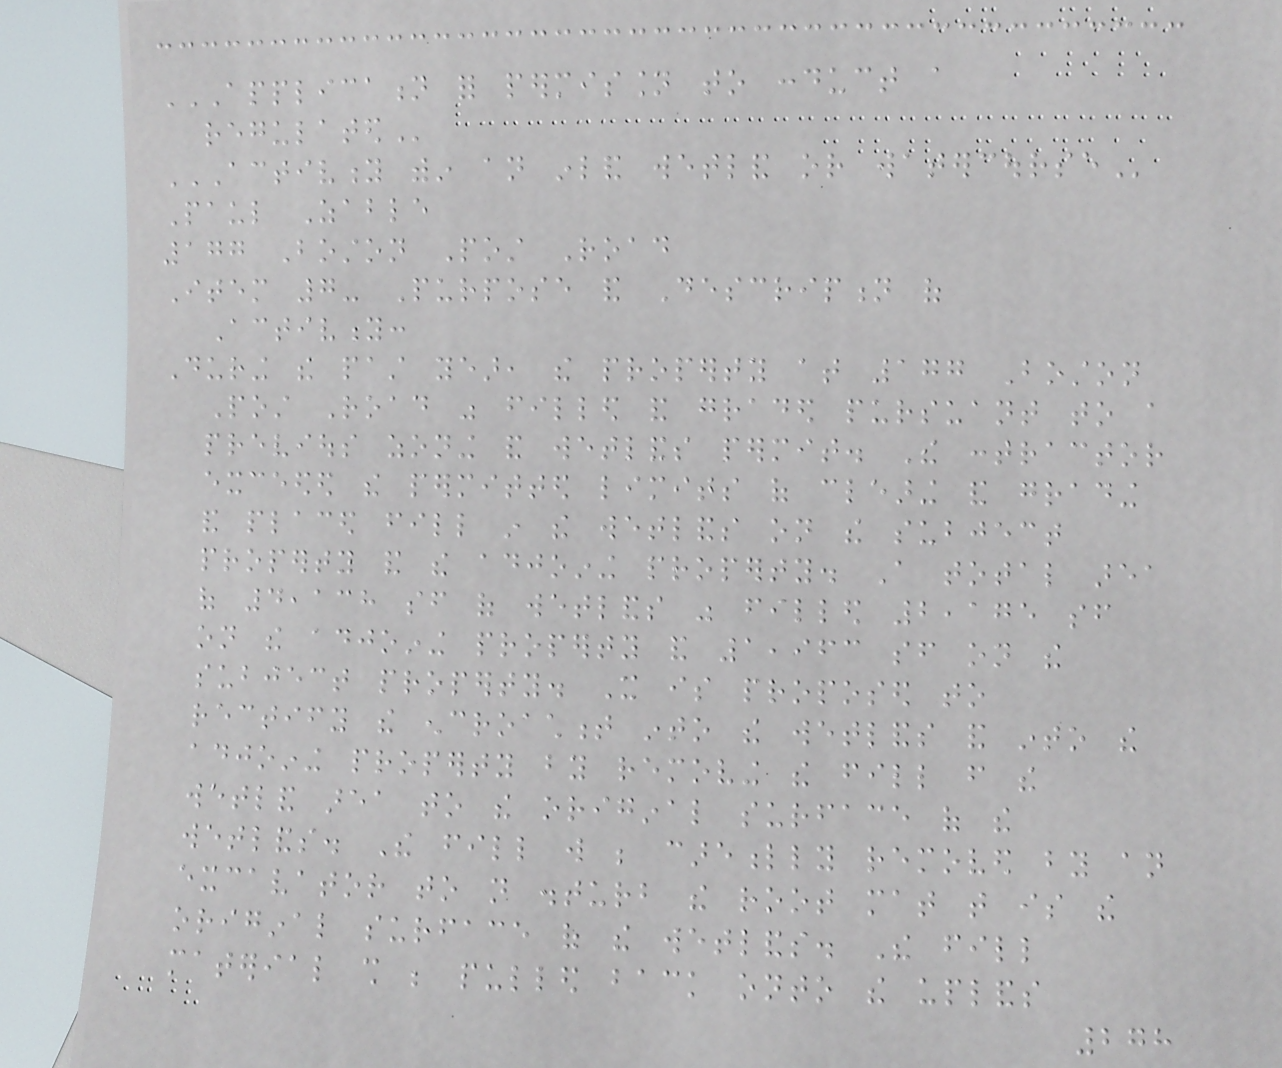APPLICATION FOR PERMISSION TO CONDUCT A
REGULATED
ACTIVITY WITHIN AN INLAND WETLAND OR WATERCOURSE
Paul Zable
177 Boston Post Road
Item 7- Purpose and Description of
Activity:
During the past year, the property at 177 Boston
Post Road was filled and graded pursuant to a
previous zoning and wetlands permit. The contractor
exceeded the permitted limits of clearing and grading
and placed fill in the wetlands on the subject
property and the adjoining property. A total area
of 4,138 sf of wetlands was filled 2,175 sf
on the adjoining property and 1,963 sf on the
subject property. It is proposed to
rectify the encroachment into the wetlands and into the
adjoining property by removing the fill from the
wetland area to the original surface of the
wetlands. The fill will be carefully removed by an
excavator to not disturb the root mat that is the
original surface of the wetlands. The fill
material shall be pulled back onto the uplands
278
